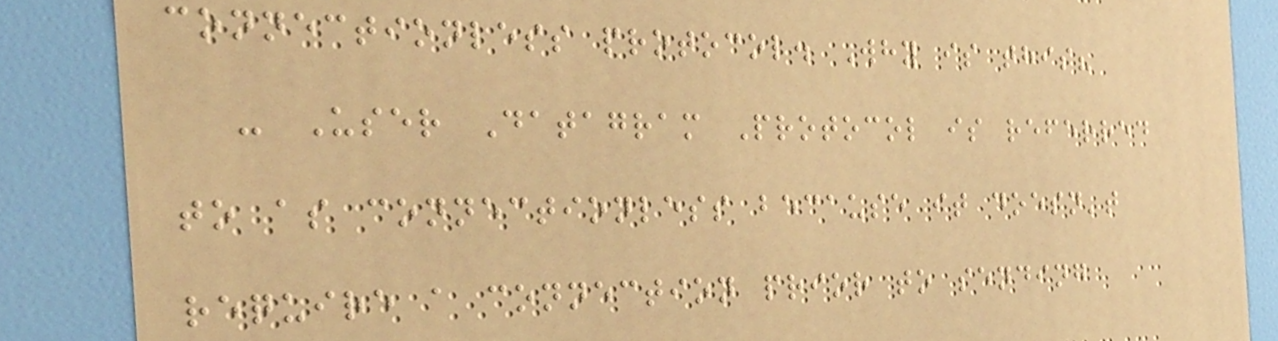connectionless protocol. Why is this?
- User Datagram Protocol is referred
to as connectionless because it doesn't
require a connection prior to sending
